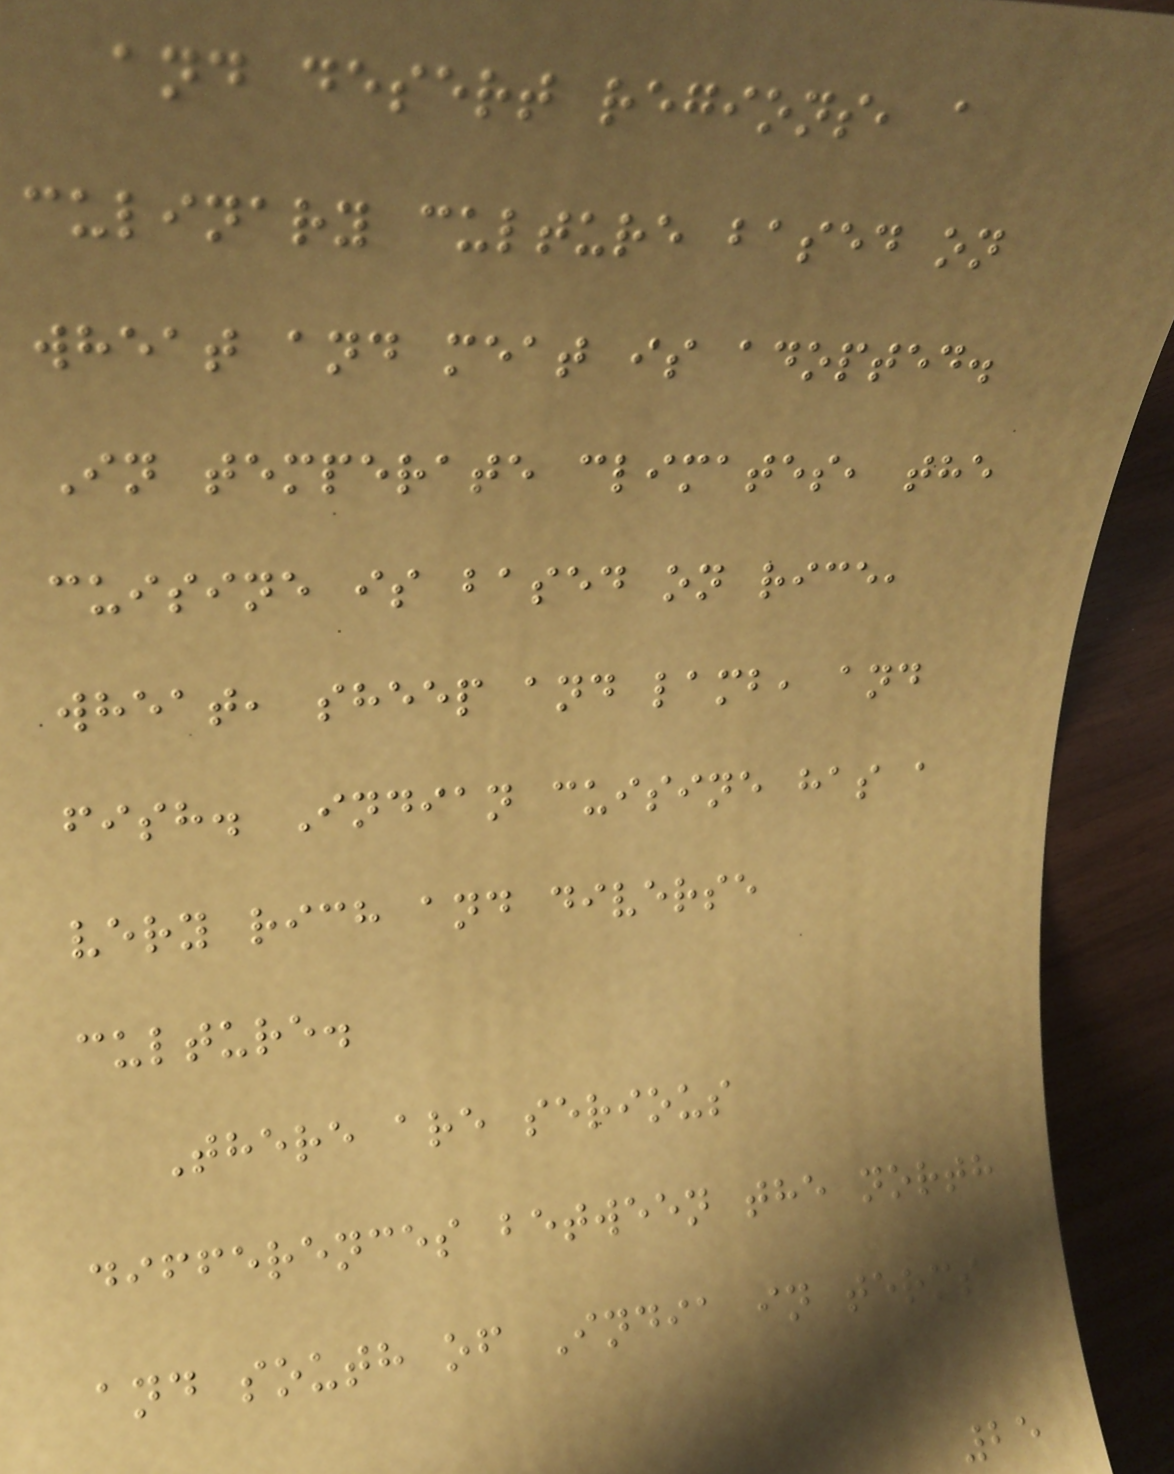and desert regions, a
culinary culture based on
wheat and meat is adopted.
In temperate climates, the
cuisine is based on rice,
wheat, sheep and lamb, and
fish. Indian cuisine has a
very rich and diverse
culture.
There are serious
differences between the north
and south of India in terms
25
